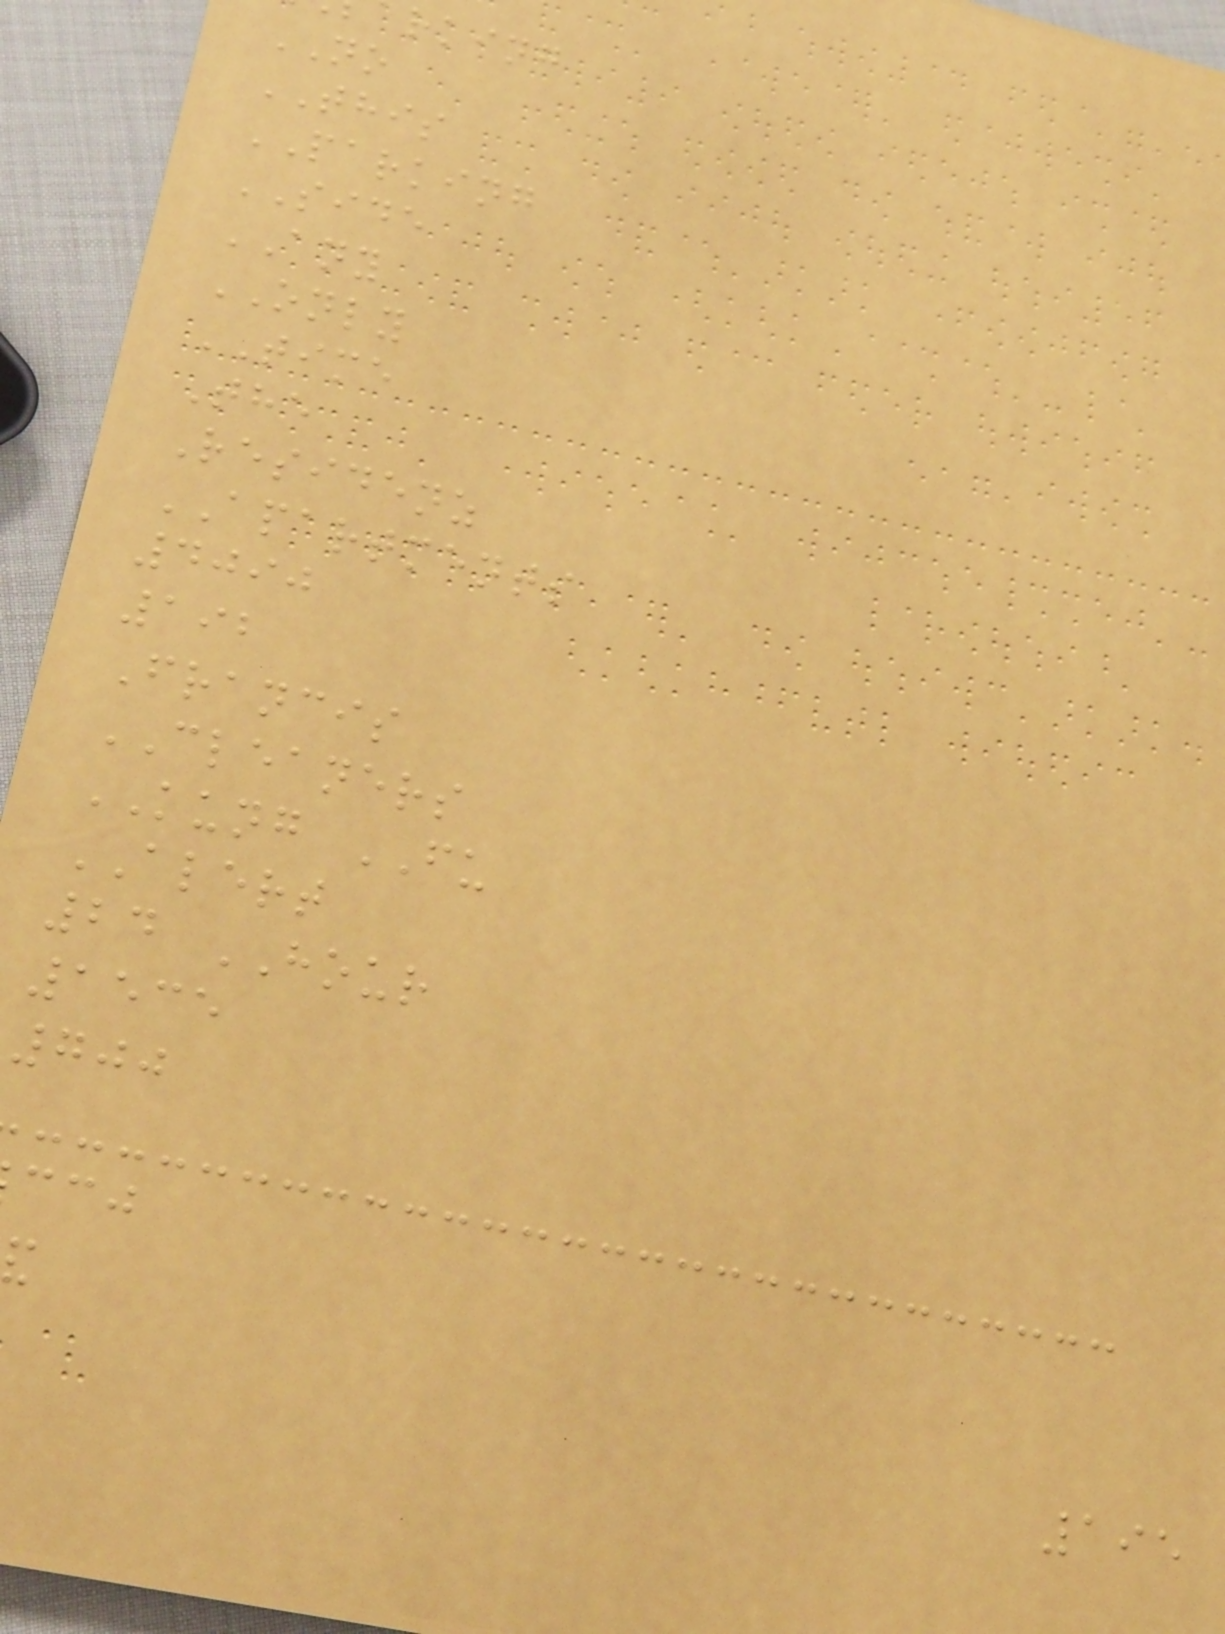rking
NO
THIS
PARKING
SIDE
ANY
ONLY
TIME
The
Residenz
APARTMENTS
4090
192
Francis
CLEANERS
KUNG FU
ALERT
24 HOUR
1535
700
195
